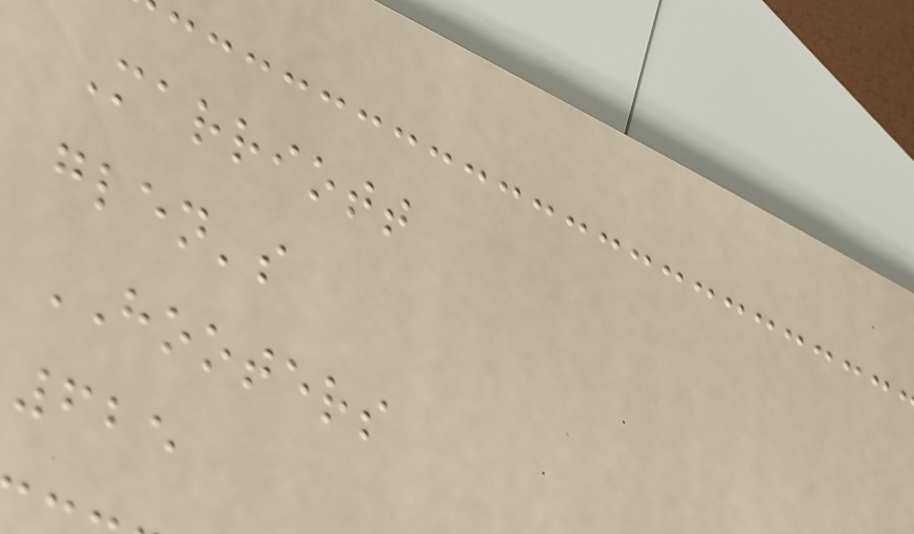Marriott
glen's
HOOTERS
625
